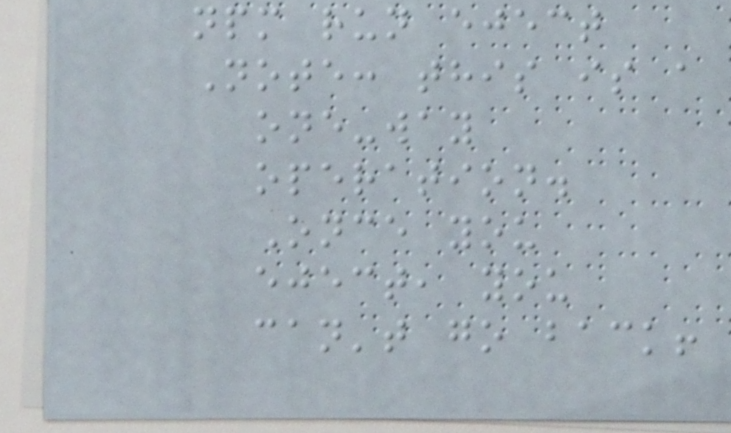npm run eject
Note: this is a
one-way
operation.
Once you
eject, you
can't go back!
